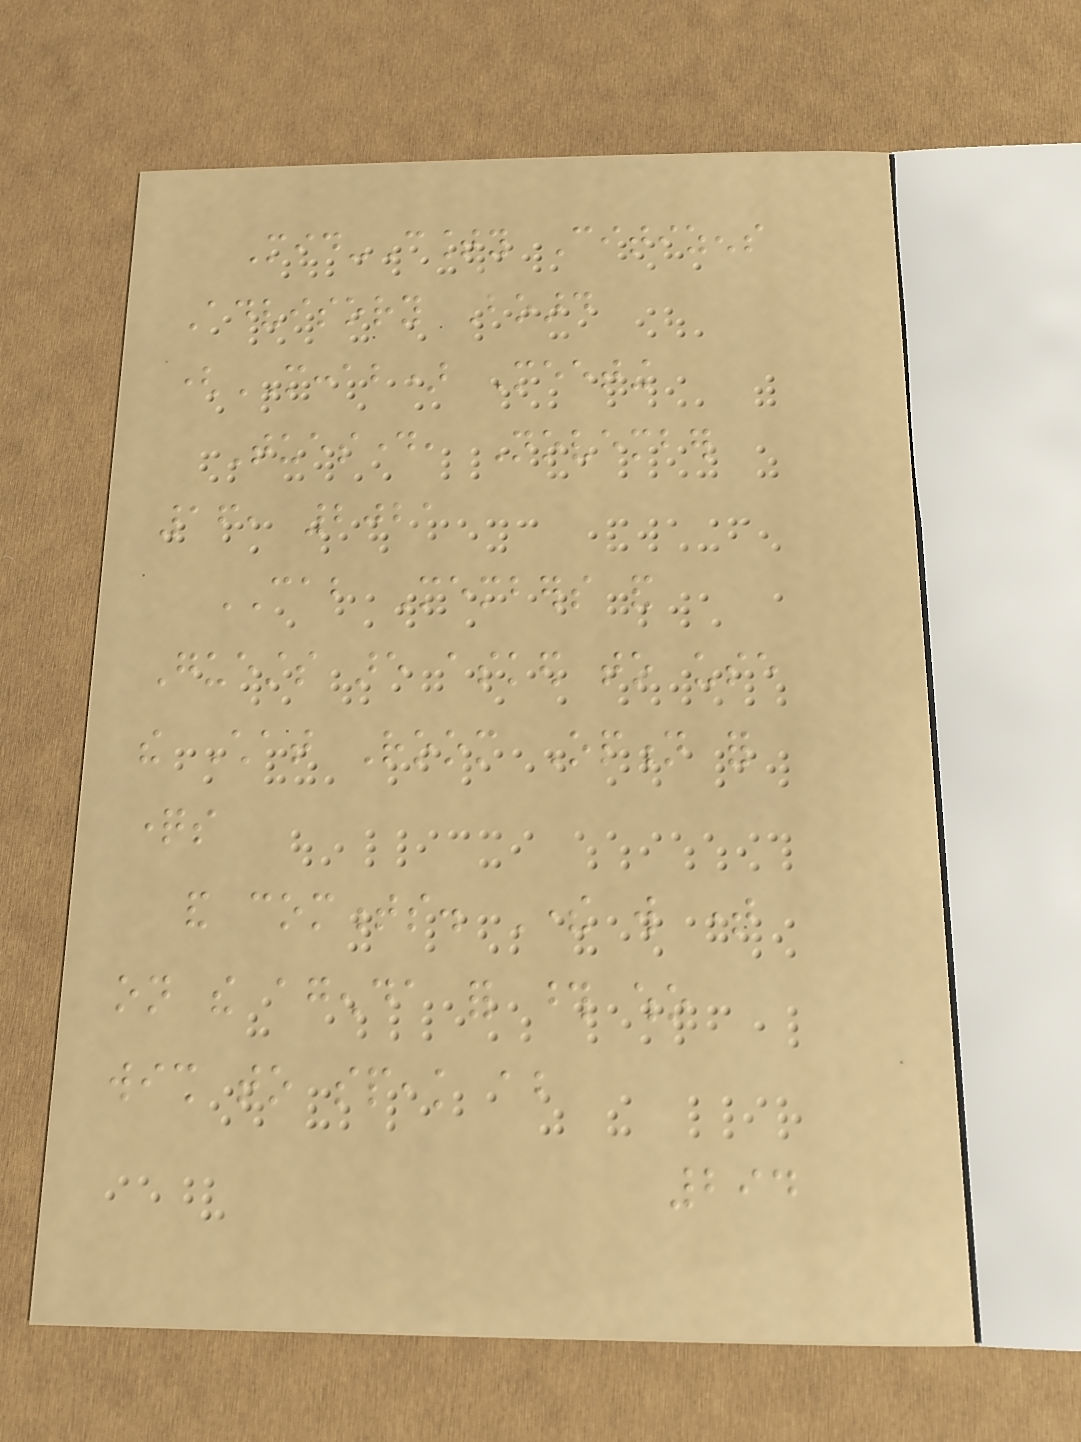Mid-County Citizens
Advisory Board
(MCCAB) Meeting
Tuesday, November
16, 2021
CAB Members and
Guests are asked to use
the Chat Room Option for
questions
and comments. There will time
on the agenda for those who
wish to speak about
294
